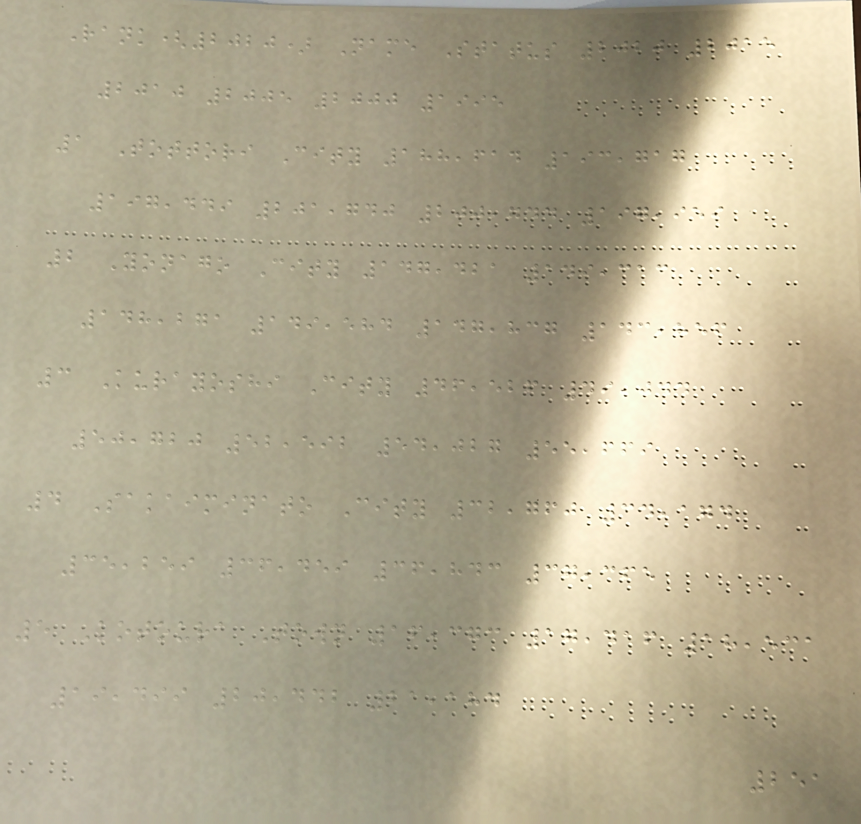Rank(2020) Name Status 2020 2015
2010 2005 2000 1995
1 Tottori City 188,614 193,717
197,449 201,740 200,744 197,959
2 Yonago City 147,421 149,313
148,271 149,584 147,837 143,856
3 Kurayoshi City 46,526 49,044
50,720 52,592 54,027 55,669
4 Sakaiminato City 32,760 34,174
35,259 36,459 36,843 37,365
5 Kotoura Town 16,373 17,416 18,531
19,499 20,442 21,184
251
